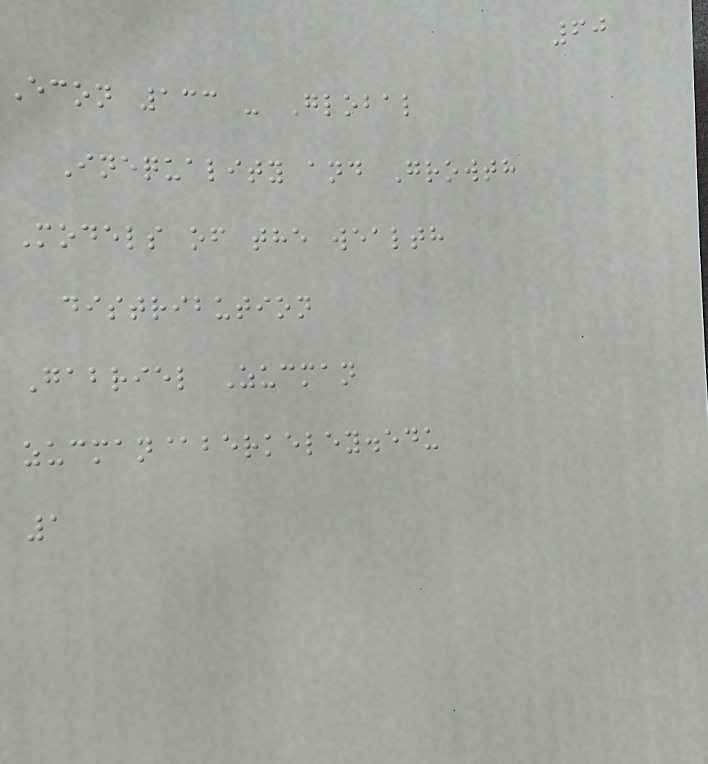60
Econ 133 - Global
Inequality and Growth
Models of the wealth
distribution
Gabriel Zucman
zucman@berkeley.edu
1
